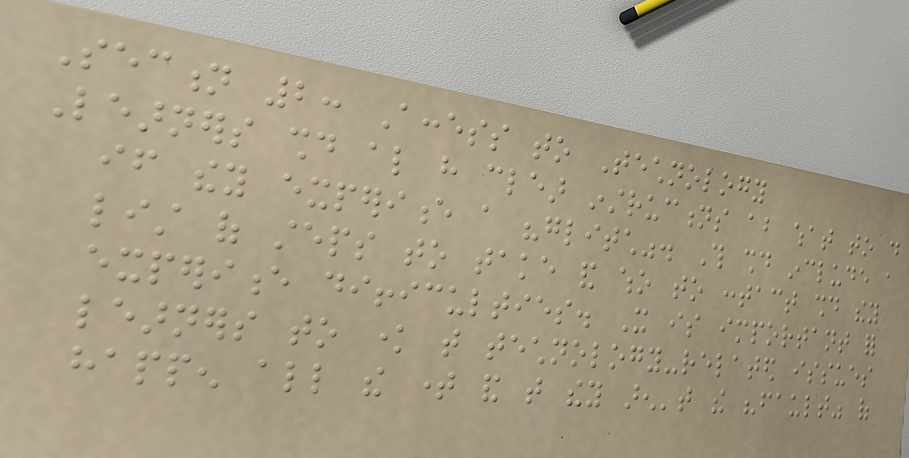Section 2: Access to Technology
Learners should also have clear instructions about what to do
if they experience a "glitch". This should include a
list of steps to take and who to contact should they
experience difficulties. It is important for
learners to know that technology-related issues
happen all the time and that they aren't the "fault" of
